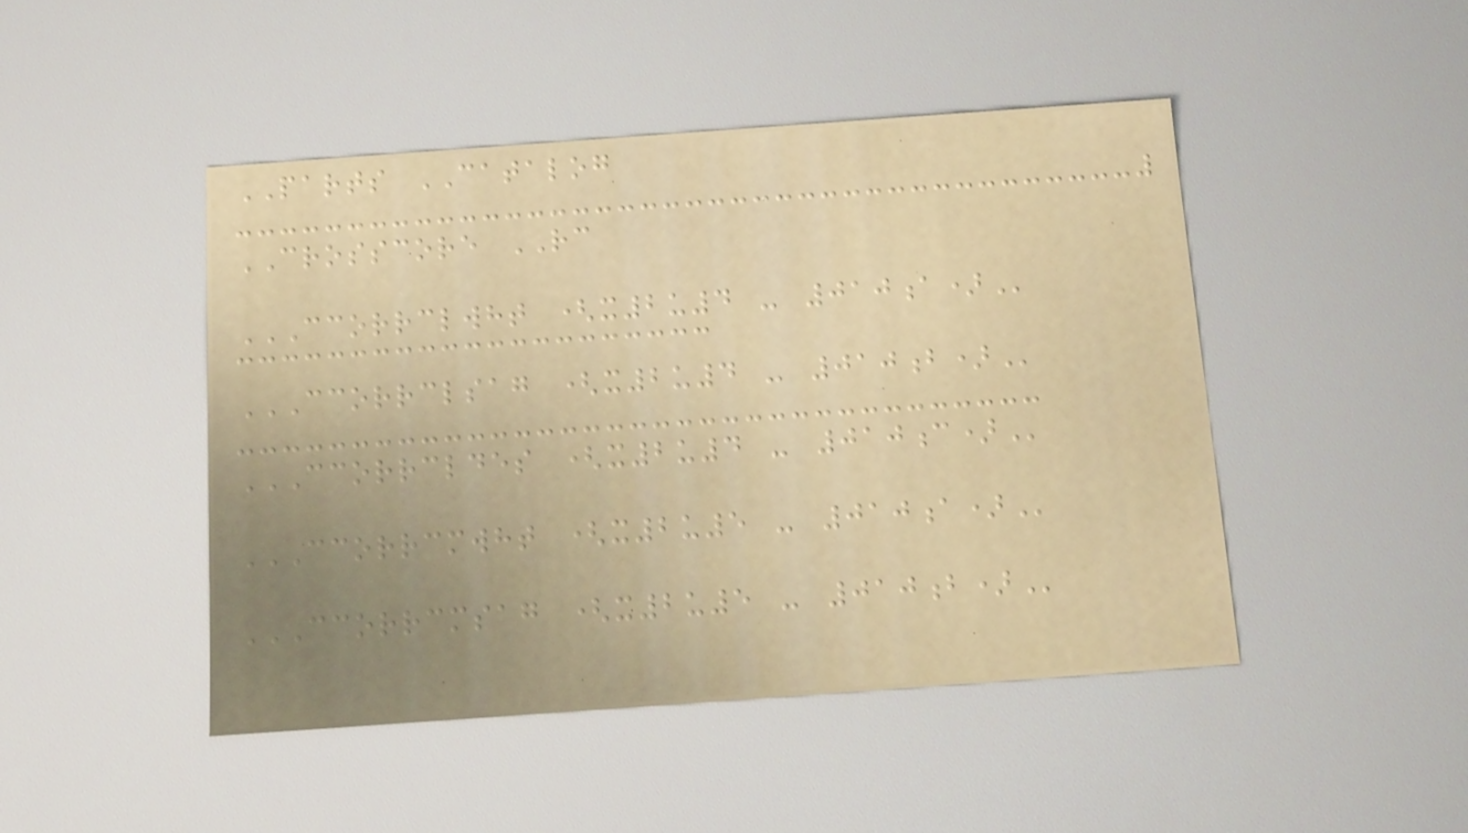PARTS CATALOG
CROSSCORE RC
CCORRCLWHT (X2U4 - 010A)
CCORRCLSAG (X2U4 - 010B)
CCORRCLDES (X2U4 - 010C)
CCORRCMWHT (X2U5 - 010A)
CCORRCMSAG (X2U5 - 010B)
